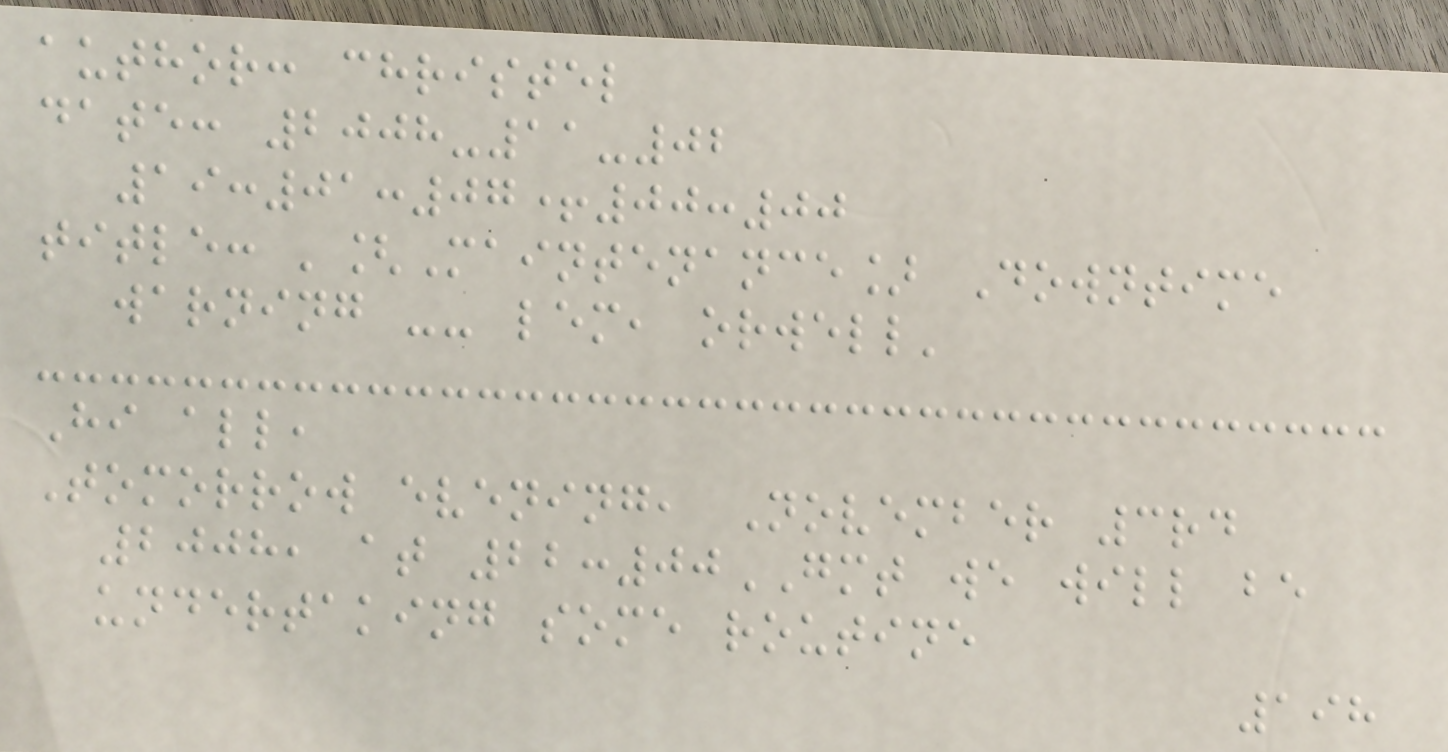author: christel
date: 2008-11-02
19:01:07+00:00
title: '[Maintenance] Downtime
warning -- lem, orwell'
Hi all,
Tomorrow evening, November 3rd
2008, at 22:00GMT we will be
undertaking some routine
198
